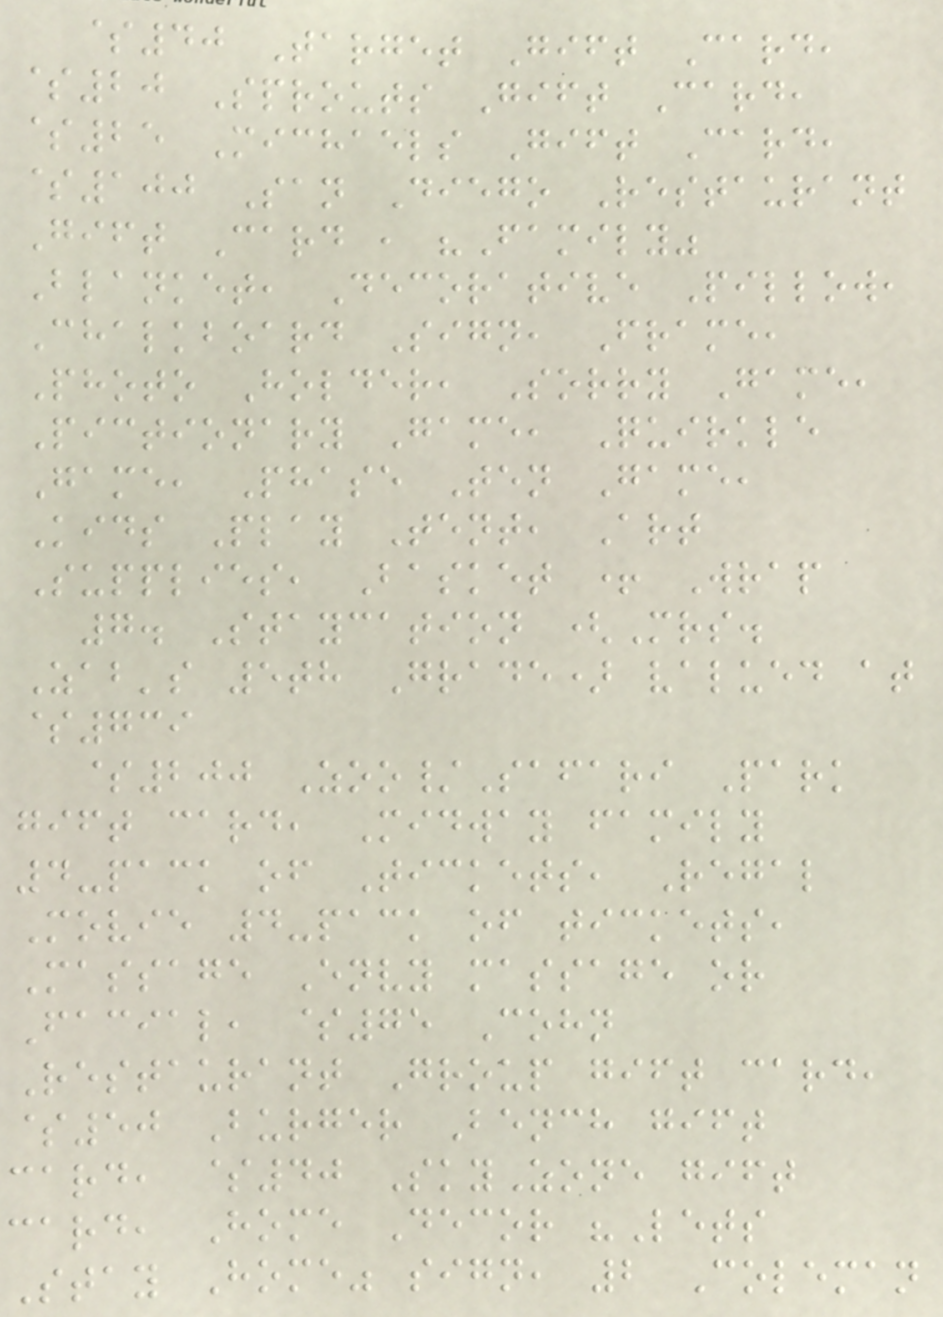$40 Target Gift Card,
$20 Sprouts Gift Card,
$25 Michaels Gift Card,
$100 San Diego Restaurant
Gift Card , "Family"
Blanket, Decorative Pillow,
Chalkboard Sign, Frame,
Photo Holder, Sorry Game,
Pictionary Game, Quirkle
Game, Phase Ten Game,
Kids Play Tent, Art
Supplies, Basket + Wrap
7. Staycation (Mrs.
Zab's 5th Grade) valued at
$739
$200 Zoo/Safari Park
gift card, Midway family
4-pack of Tickets, Regal
Movie 4-pack of tickets,
Massage Envy massage or
Facial, $75 Cohn
Restaurant Group gift card,
$50 Burger Bench gift
card, $40 SkyZone gift
card, Home Decor "Lets
Stay Home" sign, 2 Coleman
